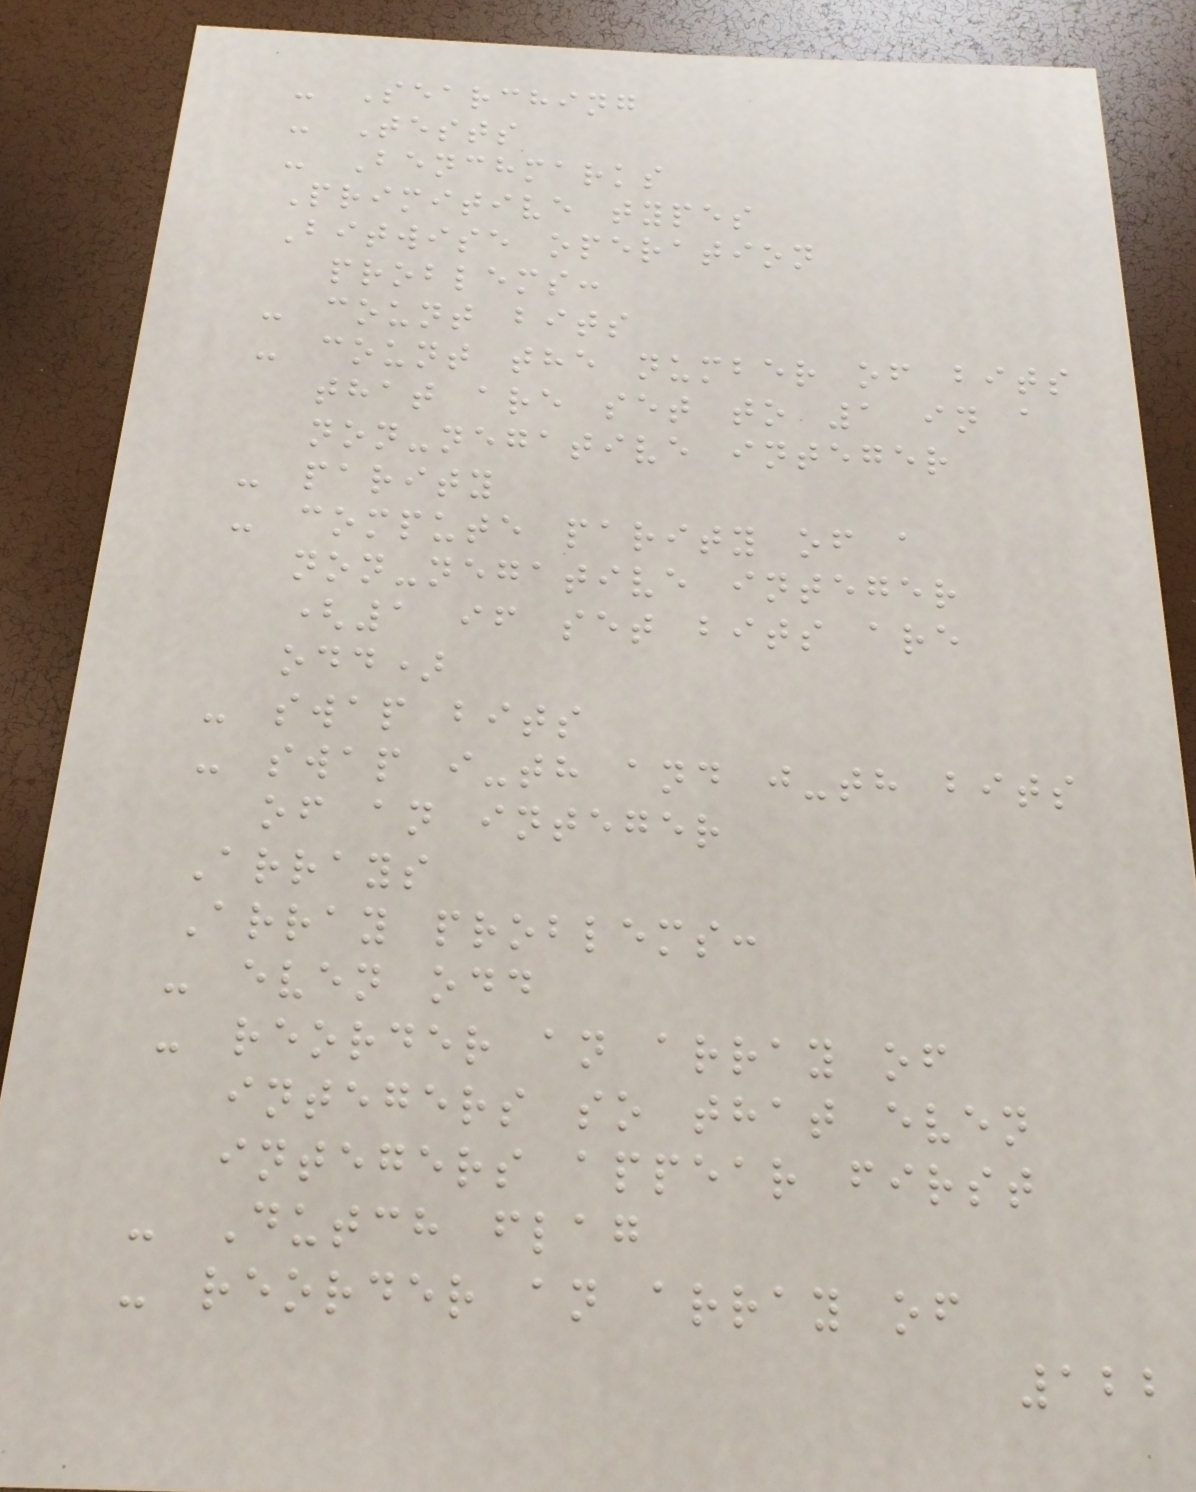- Searching
- Tests
- Benchmarks
Primitive types
Bitwise operation
problems:
- count bits
- count the number of bits
that are set to 1 in a
non-negative integer
- parity
- compute parity of a
non-negative integer
(1 if set bits are
odd)
- swap bits
- swap i-th and j-th bits
of an integer
Arrays
Array problems:
- even odd
- reorder an array of
integers so that even
integers appear first
- Dutch flag
- reorder an array of
122
